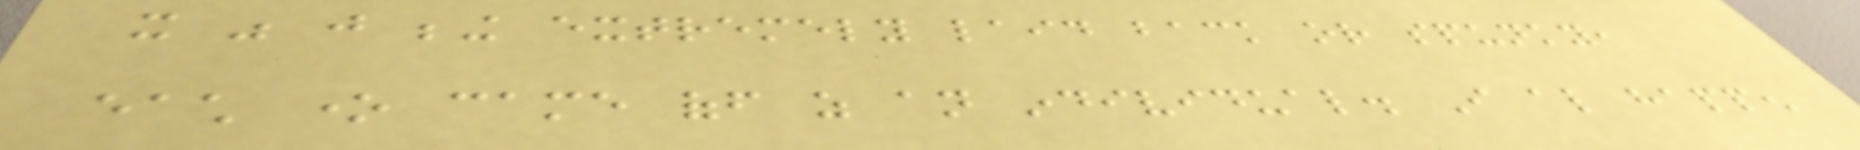it was just being extremely laid back or spunky,
each one came off as an individual. I also happen
